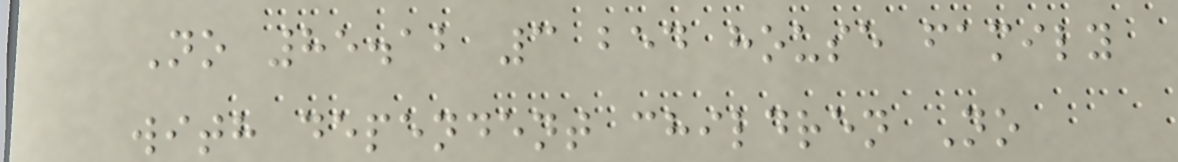No 85.12 3 bed house family
with dependent children No
